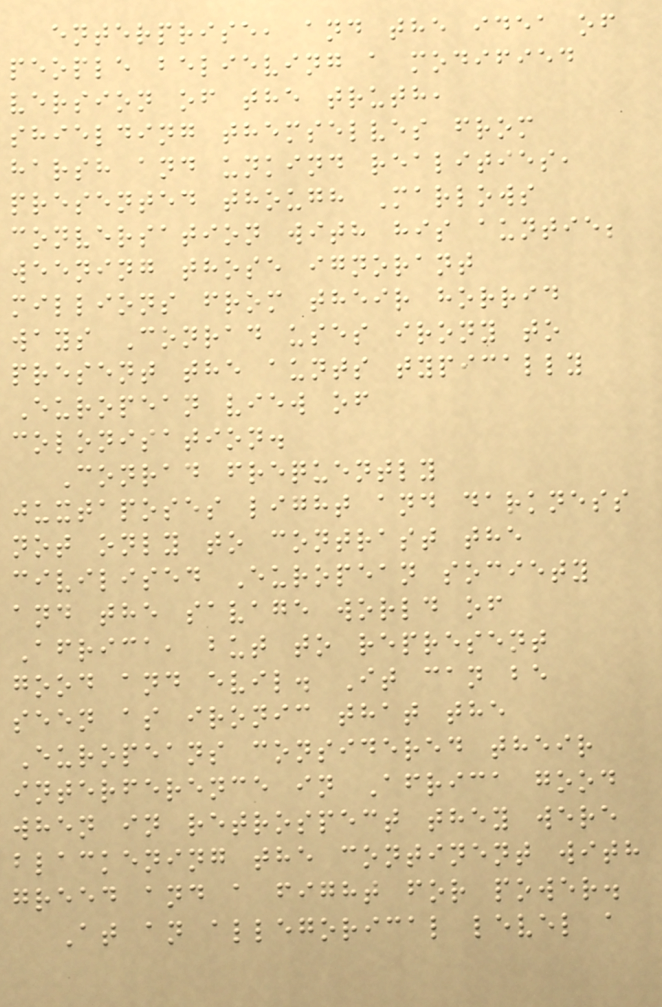enterprise, and the idea of
people believing a modified
version of the truth,
shielding themselves from
harsh and unkind realities,
presented though Marlows
conversation with his auntie;
weening those ignorant
millions from their horrid
ways Conrad uses irony to
present the aunts typically
European view of
colonisation.
Conrad frequently
juxtaposes light and darkness
not only to contrast the
civilised European society
and the savage world of
Africa, but to represent
good and evil. It can be
seen as ironic that the
Europeans considered their
interference in Africa good
when in retrospect they were
blackening the continent with
greed and a fight for power.
At an allegorical level a
